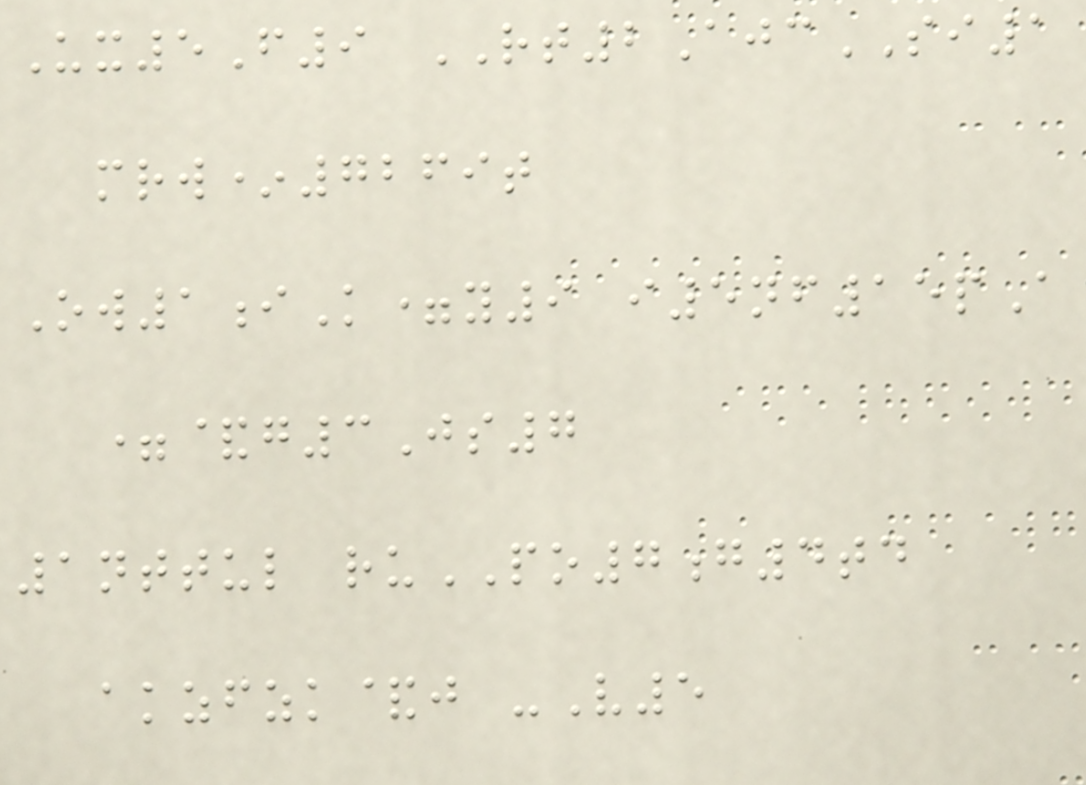Ux5F9 RT2AjcSI1
mrw*7269t
Ow1iK=y9 i5nf15pA
=&g3Js7
1nttul ruPO7g4td
akzfzk&j -V5
